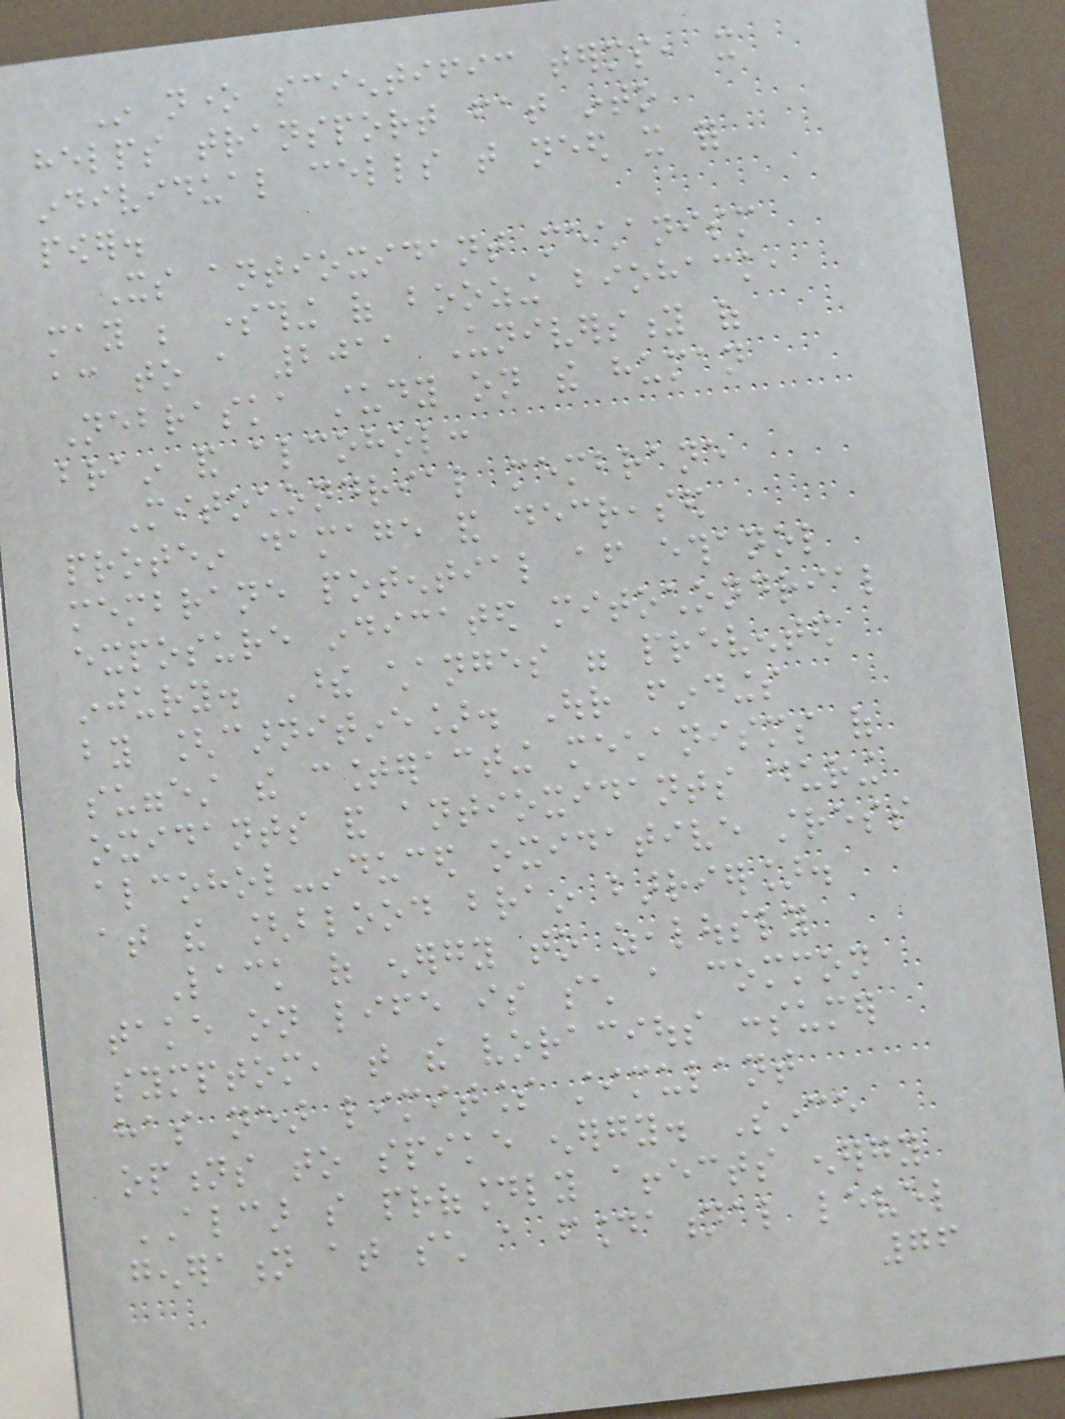In none scientific terms, it
helps transport fat into
individual cells that need it for
power.
Its antioxidant mechanism
may be something of boozing biohack,
according to a 2011 University of
Nebraska study on the human
brain and alcohol:
Mitochondrial membrane
protein damage and decreased
membrane potential after ethanol
exposure indicated mitochondrial
injury. These changes were prevented
by [carnitine]. Our findings
suggest the counteracting mechanisms of
oxidants and antioxidants during
alcohol-induced oxidative stress
at the [blood brain barrier].
Lack of energy to zealously
take on life is such a common
symptom, that the voracious consumer
has near limitless stimulant
options to spike energy. Since
ALCAR so profoundly affects energy
generation at such a foundational level
76
